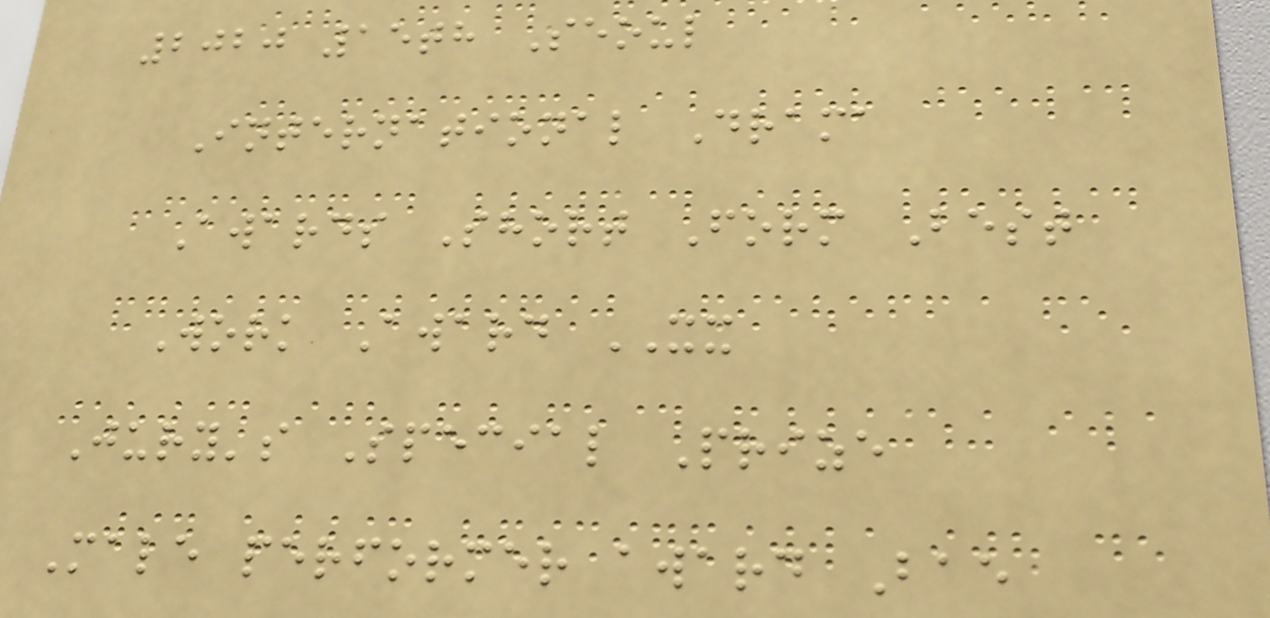2020 15th Seoul
International Drama
Awards Short Form Best
Work Award XX
Jury's Special Prize
Male performer award Bae
